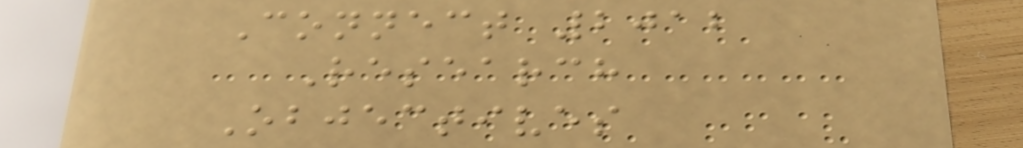Connect 2012
Research
Objectives
